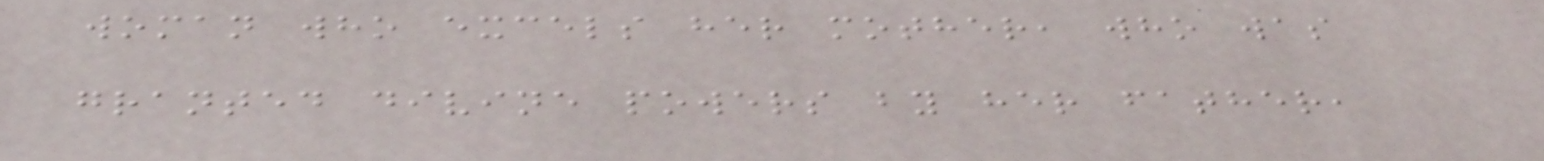woman who excels her mother, who was
granted divine powers by her father,
